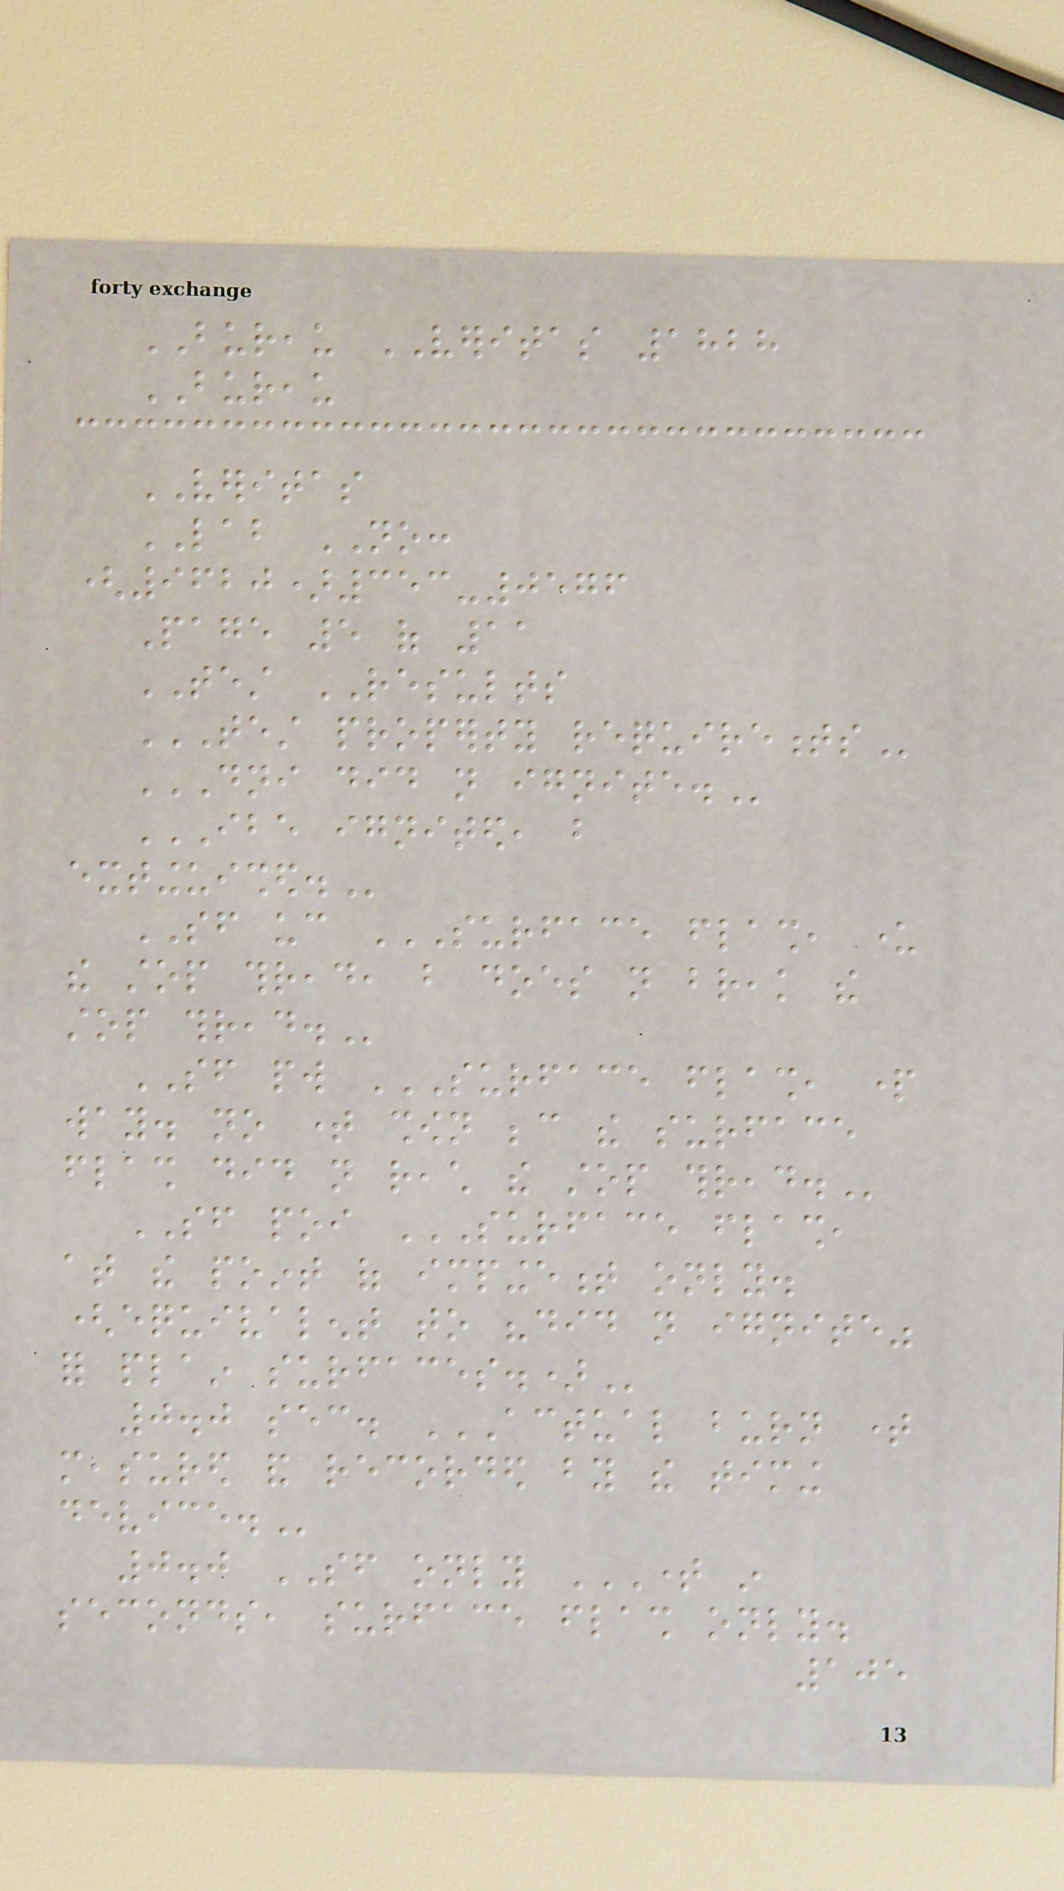BUREAU VERITAS 1828
BUREAU
VERITAS
LAB NO:
(9620)353-0576
Page 5 of 11
TEST RESULTS
TEST PROPERTY REQUIREMENTS
DNI DID NOT IGNITE.
IBE IGNITED, BUT
EXTINGUISHED.
SF uc SURFACE FLASH, UNDER
THE STOP THREAD, BUT DOES NOT BREAK THE
STOP THREAD.
SF pw SURFACE FLASH, PART
WAY. NO TIME SHOWN BECAUSE THE SURFACE
FLASH DID NOT REACH THE STOP THREAD.
SF poi SURFACE FLASH,
AT THE POINT OF IMPINGEMENT ONLY.
(EQUIVALENT TO "DID NOT IGNITE"
FOR PLAIN SURFACES.)
0.0 sec. ACTUAL BURN TIME
MEASURED AND RECORDED BY THE TIMING
DEVICE.
0.0 SF only TIME IN
SECONDS, SURFACE FLASH ONLY.
105
